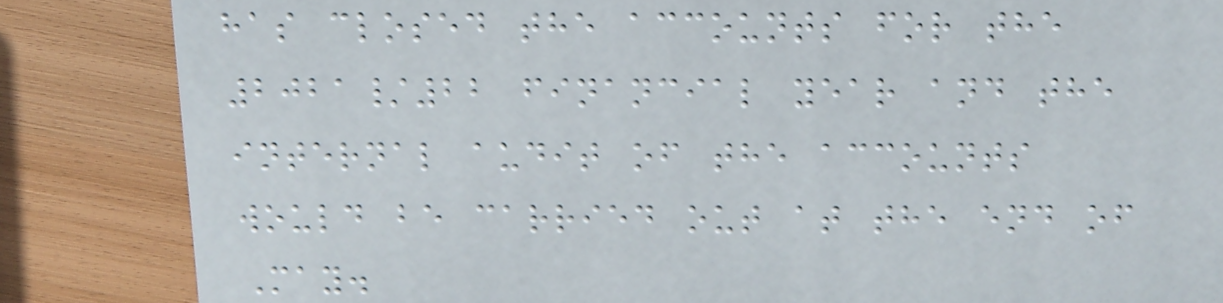has closed the accounts for the
2021/22 financial year and the
internal audit of the accounts
would be carried out at the end of
May.
